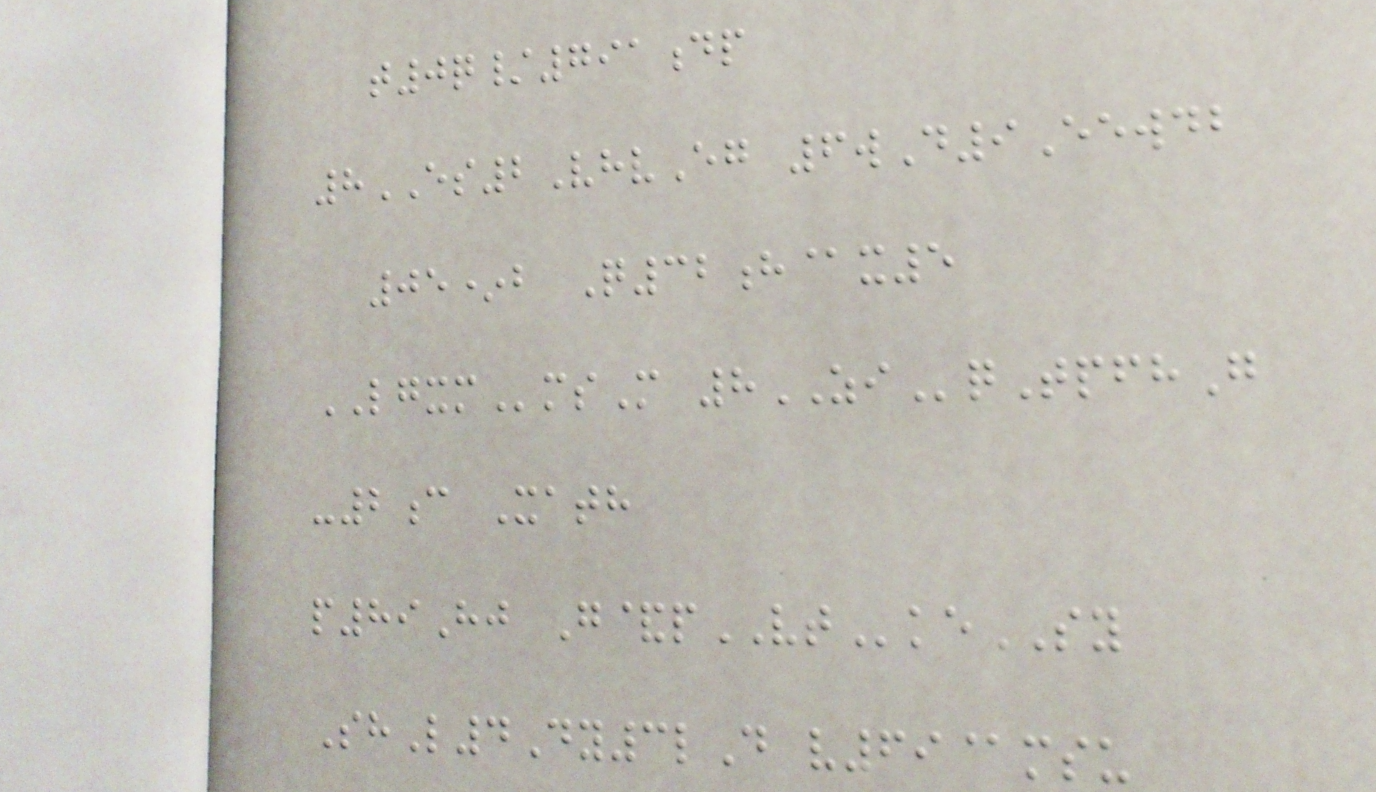t0q/791dp
8ES2VhvEg 6wD9Eewdb
05*b Q32h@x5
LGXMmsM 8ZIqTpfhG
-2c Xath
p89Hj G&pVTkeSY
ShL4Dy3lD v69@msu
